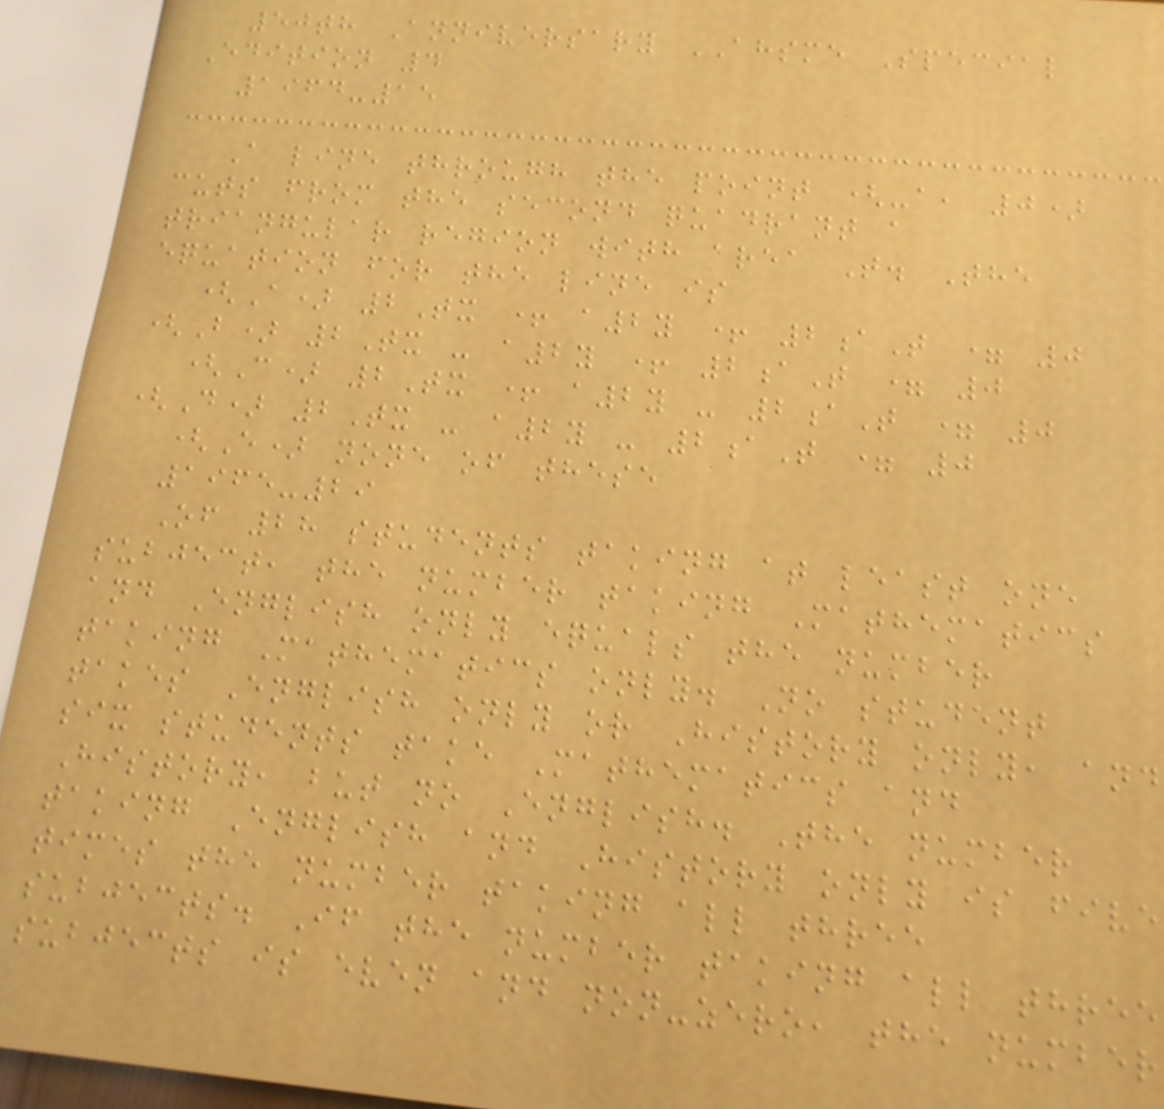50th Anniversary AHSME Special
Edition 4
1964-15
A line through the point (-a, 0)
cuts from the second quadrant a
triangular region with area T. The
equation for the line is
(A) 2Tx + a2y + 2aT = 0
(B) 2Tx - a2y + 2aT = 0
(C) 2Tx + a2y - 2aT = 0
(D) 2Tx - a2y - 2aT = 0
(E) none of these
1965-29
Of 28 students taking at least one
subject, the number taking Mathematics
and English only equals the number
taking Mathematics only. No student
takes English only or History only, and
six students take Mathematics and
History, but no English. The number
taking English and History only is five
times the number taking all three
subjects. If the number taking all three
subjects is even and non-zero, the number
